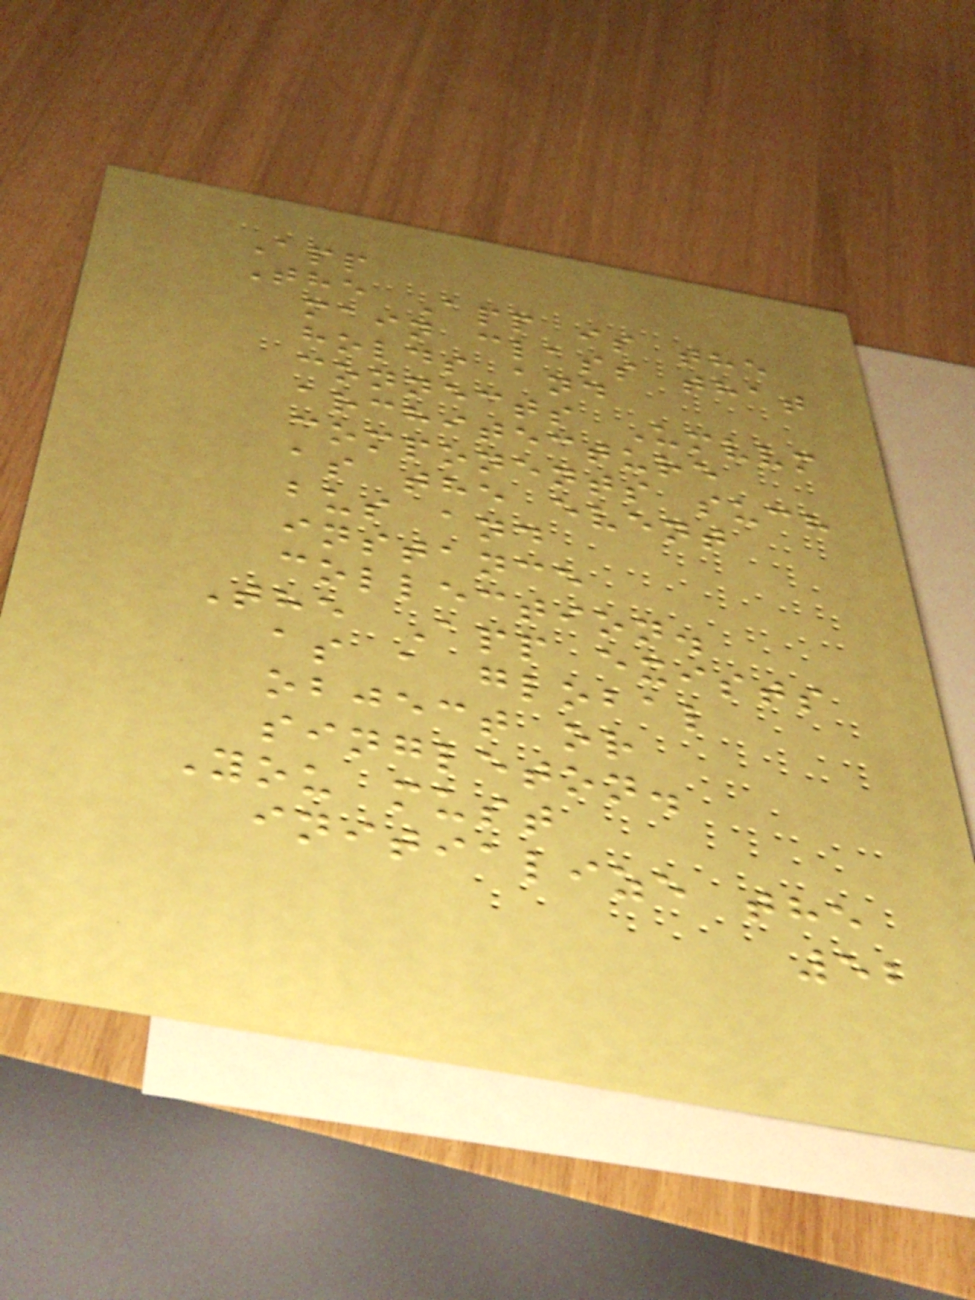App
The App is the
main class that
holds and
connects Umvvm
architecture
components such
as the event
bus and
instance
collection.
The App exists
as a global
object or
singleton.
You must
initialize the
52
